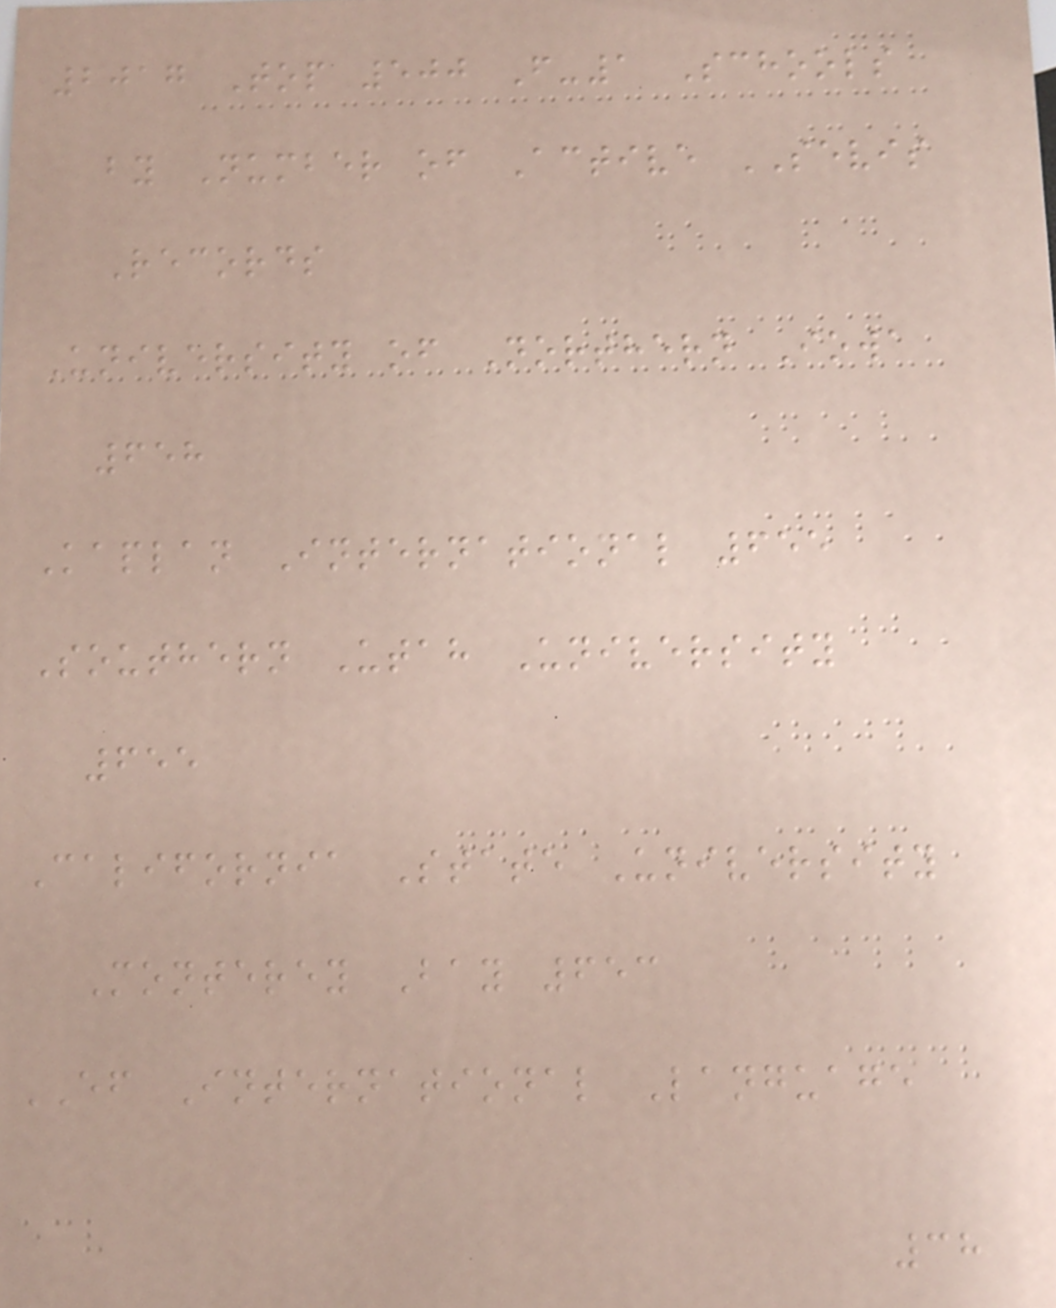2017 Top 500 F-1 Schools
by Number of Active SEVIS
Records
University of Northern Iowa
658
Kaplan International 655
Southern Utah University
655
California State University
Monterey Bay 653
EF International Language
38
